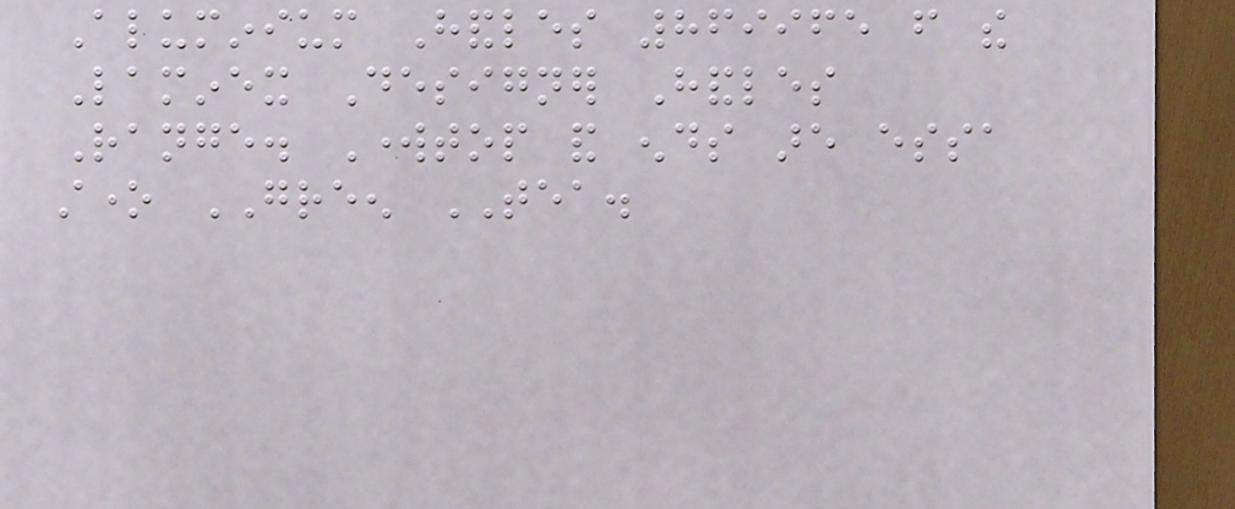Aluminium Handles 869965 from the
Laminex Designer Handles
Range. Worktop and ends are essa
stone GREEN TEA.
